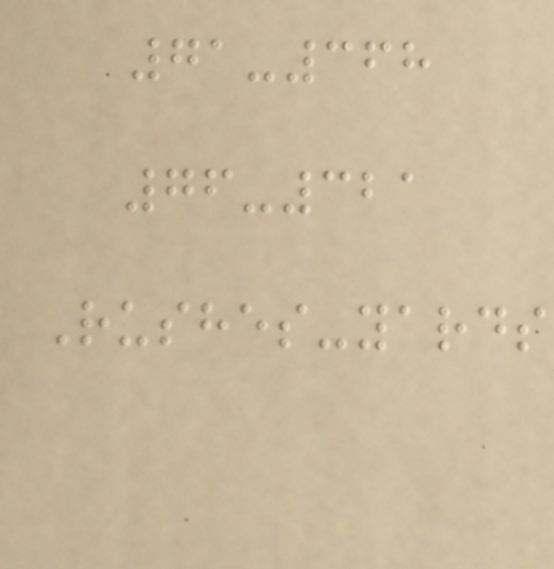71-368
76-321
Rushes-yards
